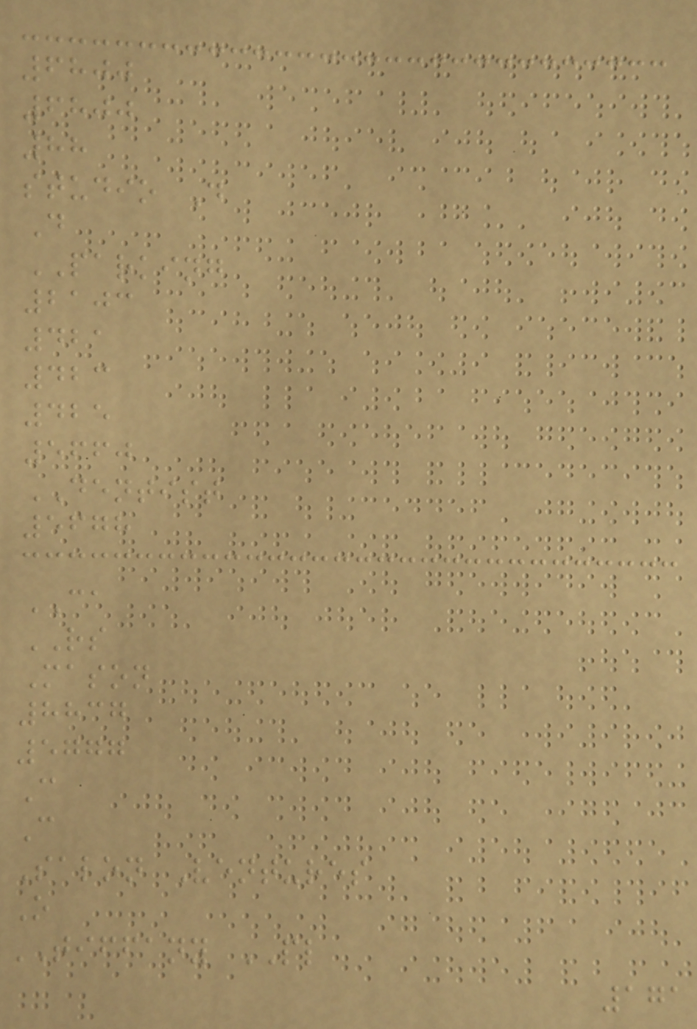6800
6800
88
studio D
D
PARKING
2103
421
423
425
5660
DENTIST
5678
CA
RS
Mason
8837
5777
C
C
Salon Ventures
O
TIFFANY PL
171
